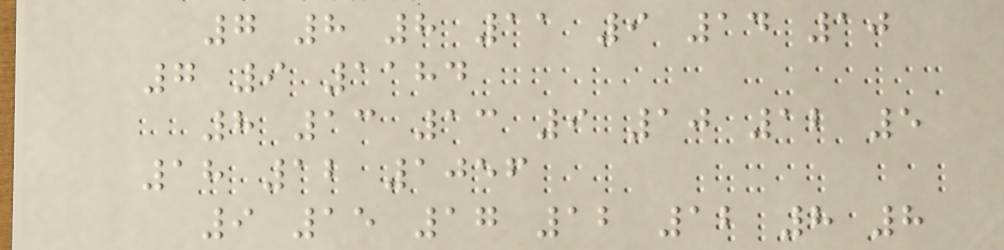7 8 8 11 9 14 10
7 9 1184
8 13 13 9 10 12 5
18 12 1056
9 15 17 12 12 8 8
